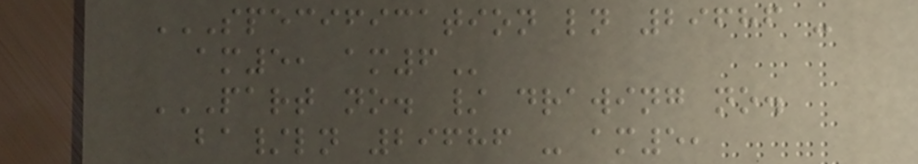SPECIFICATION LN 29686 -
AM5, AM6
PART NO. / DRAWING NO.
BA/LN 29686 - AM5,
